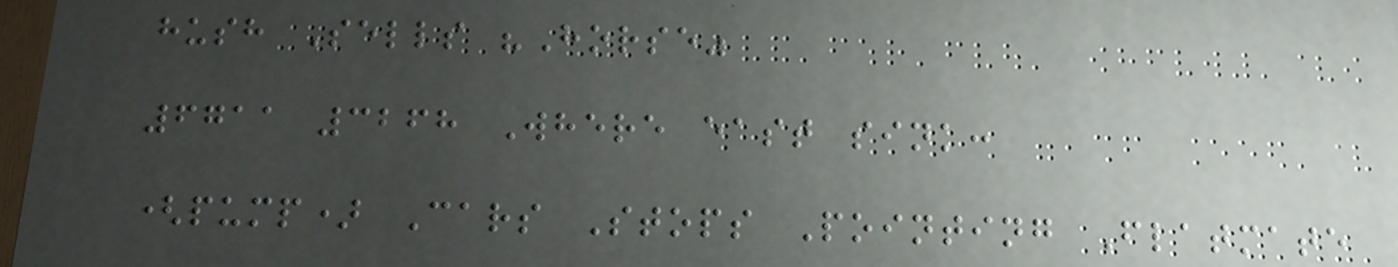hush Sells "Horse"
6711 3268 Where east sink:
(pump) Cars Stops Pointing Flatmate
